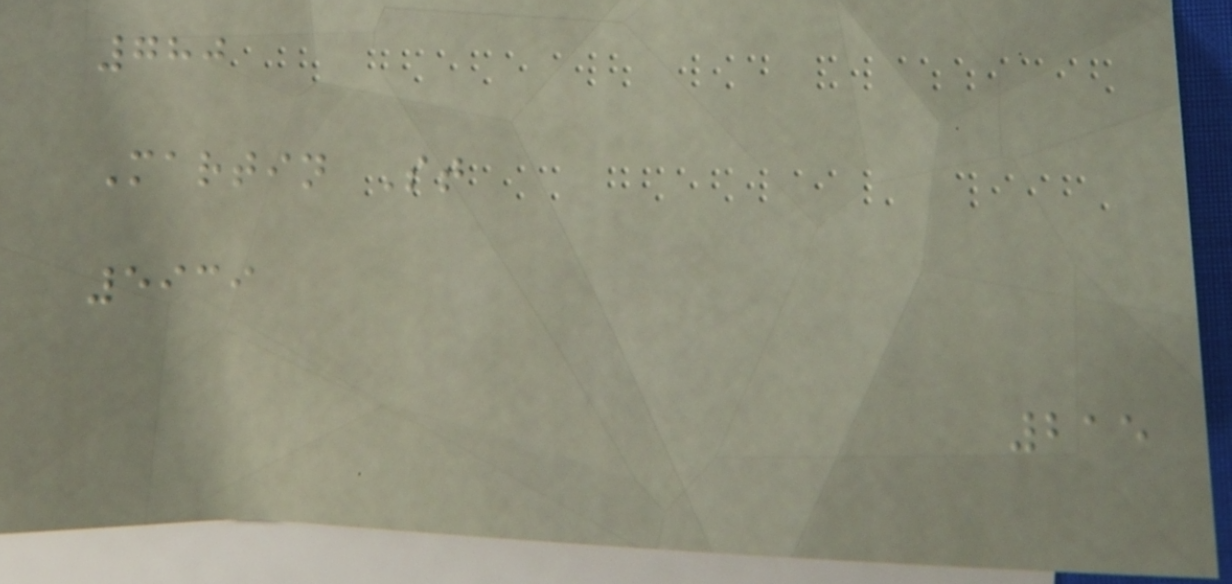780
Martin St
5939
215
